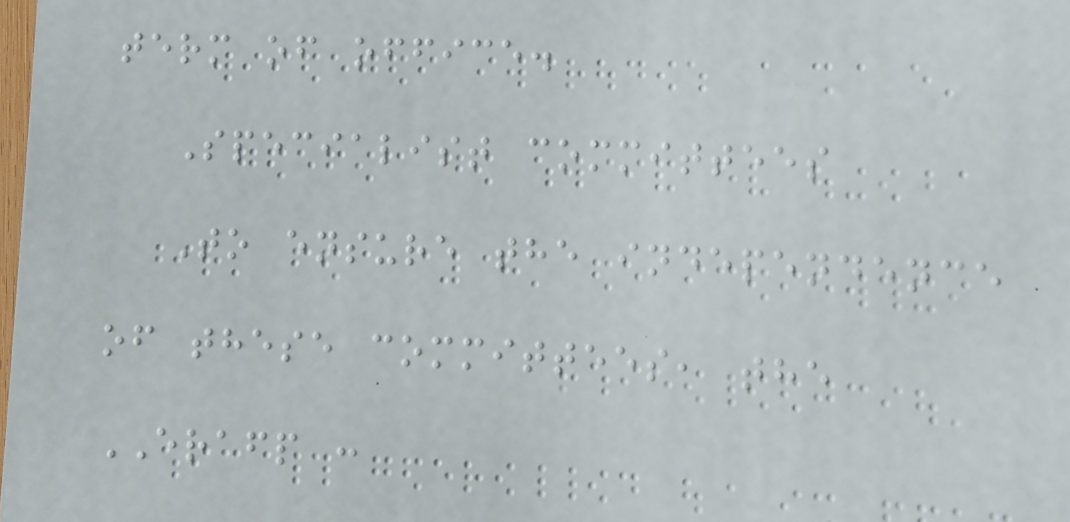term of office.
Specialist committees
To ensure the independence
of these committees, the
ERAFP :
